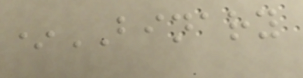*BINARY
